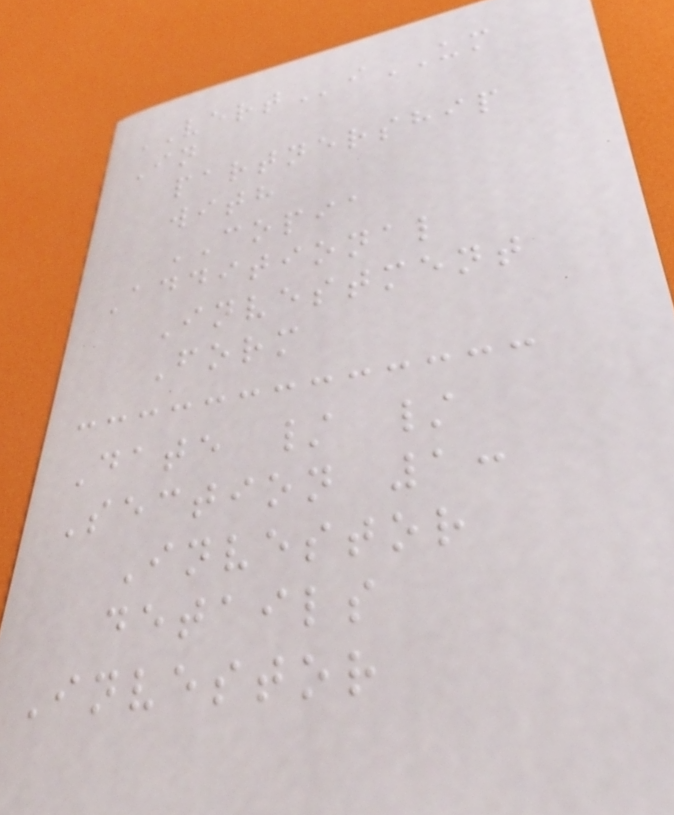VERTiUM
In
partnership
with
COPIA
Additional
Investment
Form
Date / /
Section 1:
Investor
details
Investor
